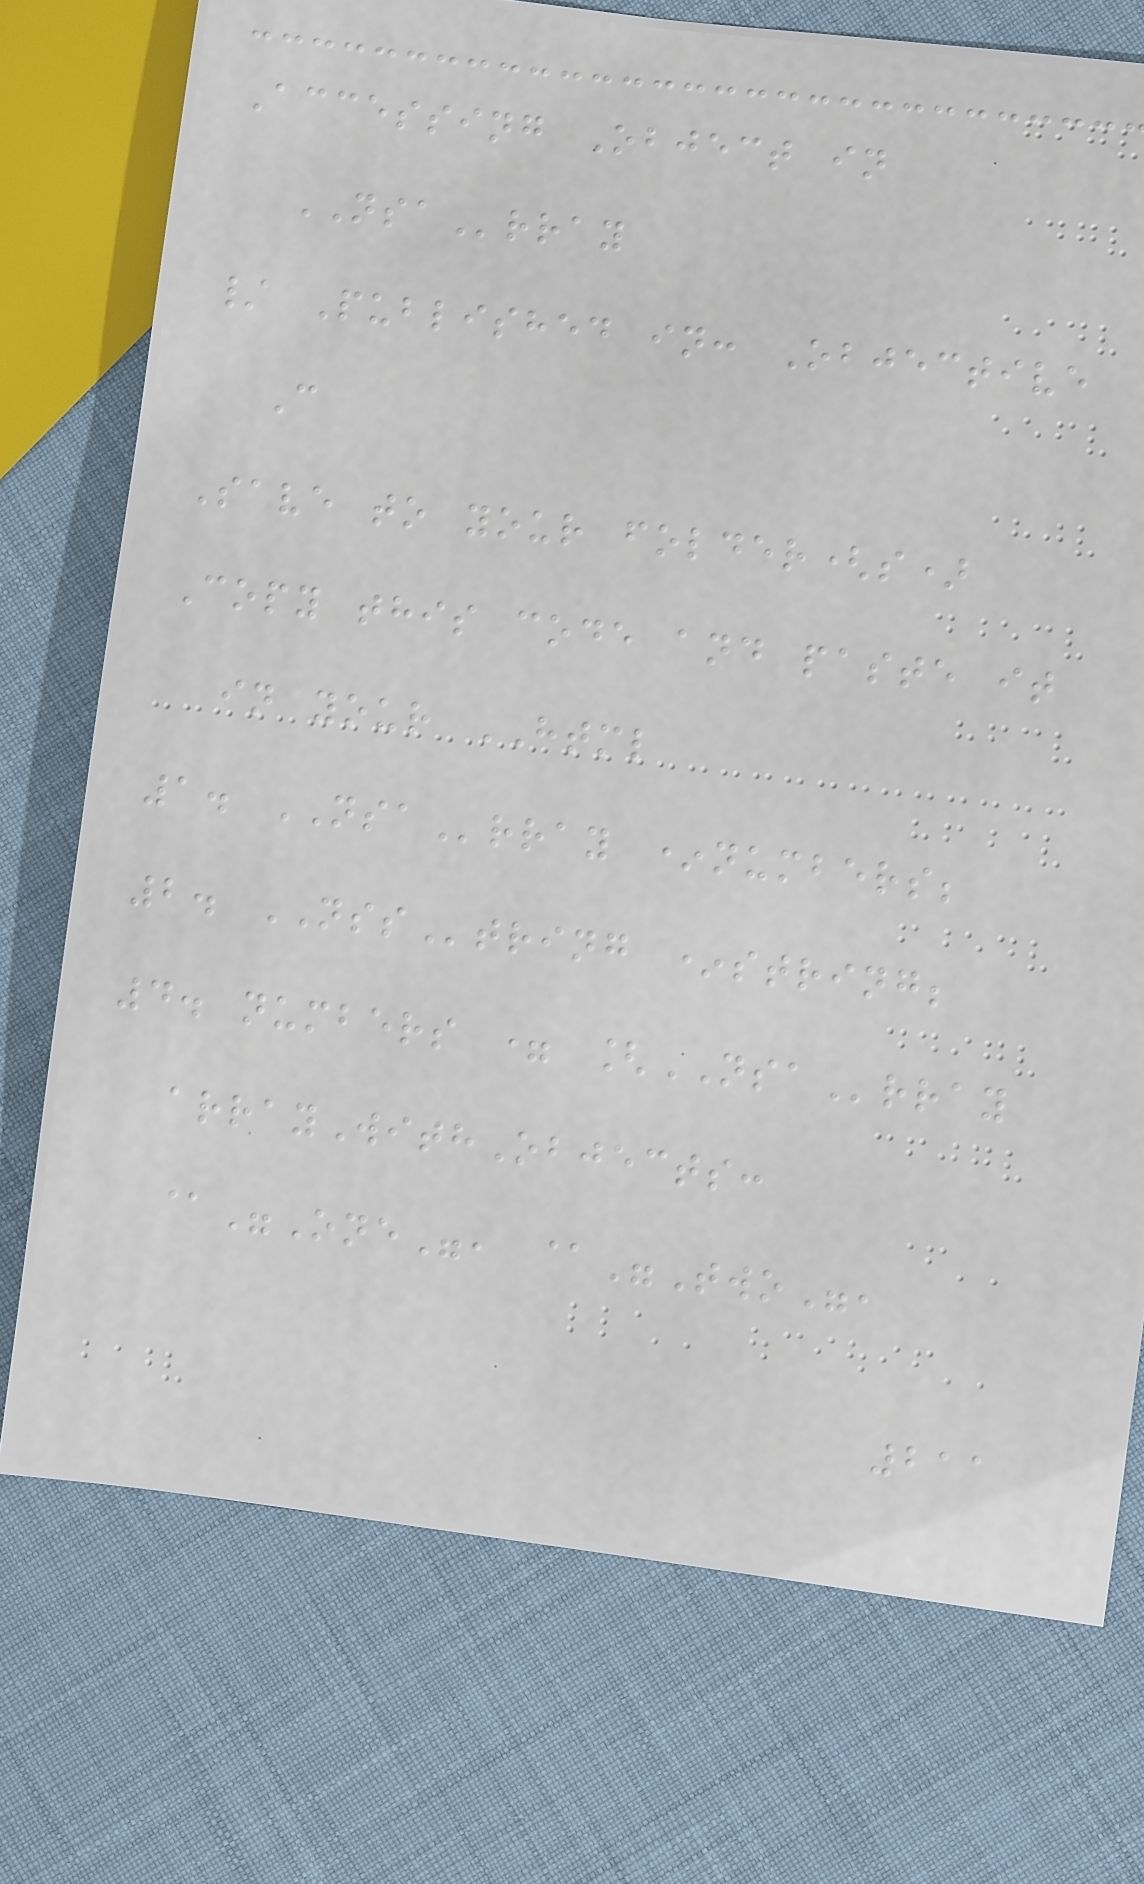Accessing Object in
NSArray
/ Published in: Objective
C
Save to your folder(s)
Copy this code and paste it
in your HTML
1. NSArray *numbers;
2. NSString *string;
4. numbers = [NSArray
arrayWithObjects:
@"One", @"Two",
211
